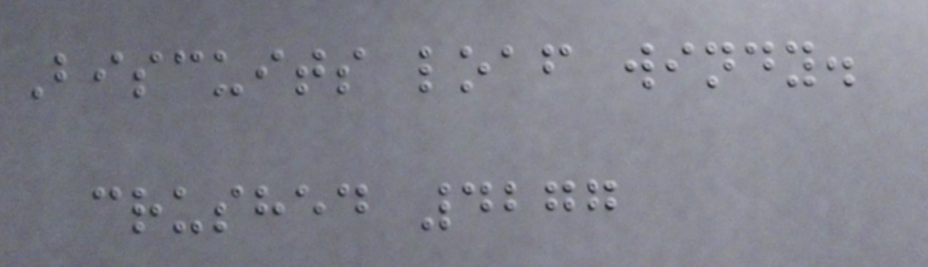Biscuits loaf windy.
crushed 4277
